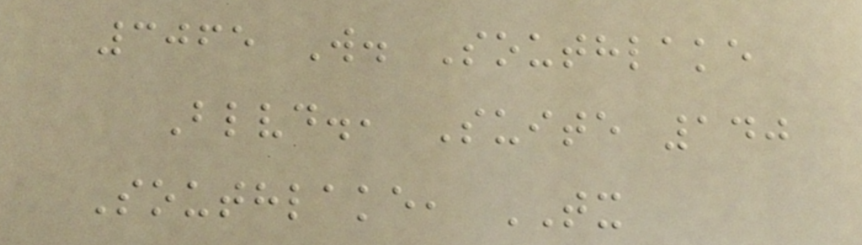3065 W. Southlake
Blvd., Suite 140
Southlake, TX
